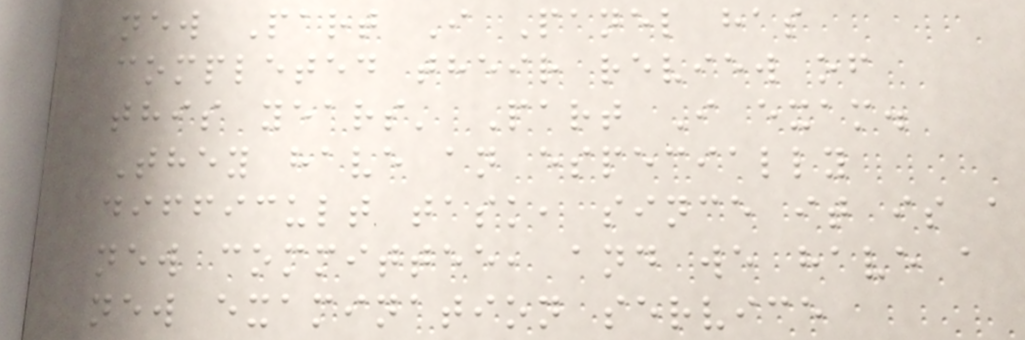new Part I Panel has
completed their review of
this years' Part I exam.
They have an especially
difficult task, since it is a
new committee, and we have a
new examination service
